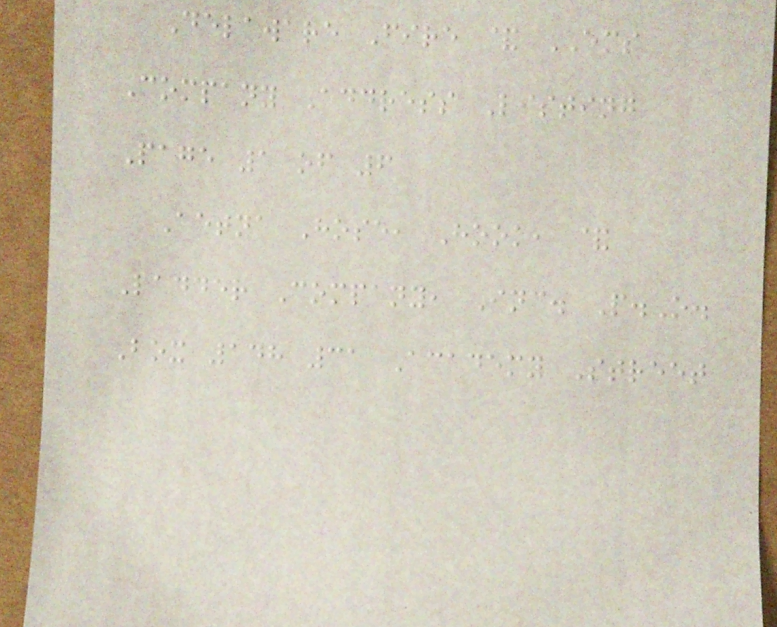Delaware Fire & EMS
Company Address Listing
Page 1 of 6
Aetna Hose, Hook, &
Ladder Company, Inc. P.O.
Box 148 31 Academy Street
